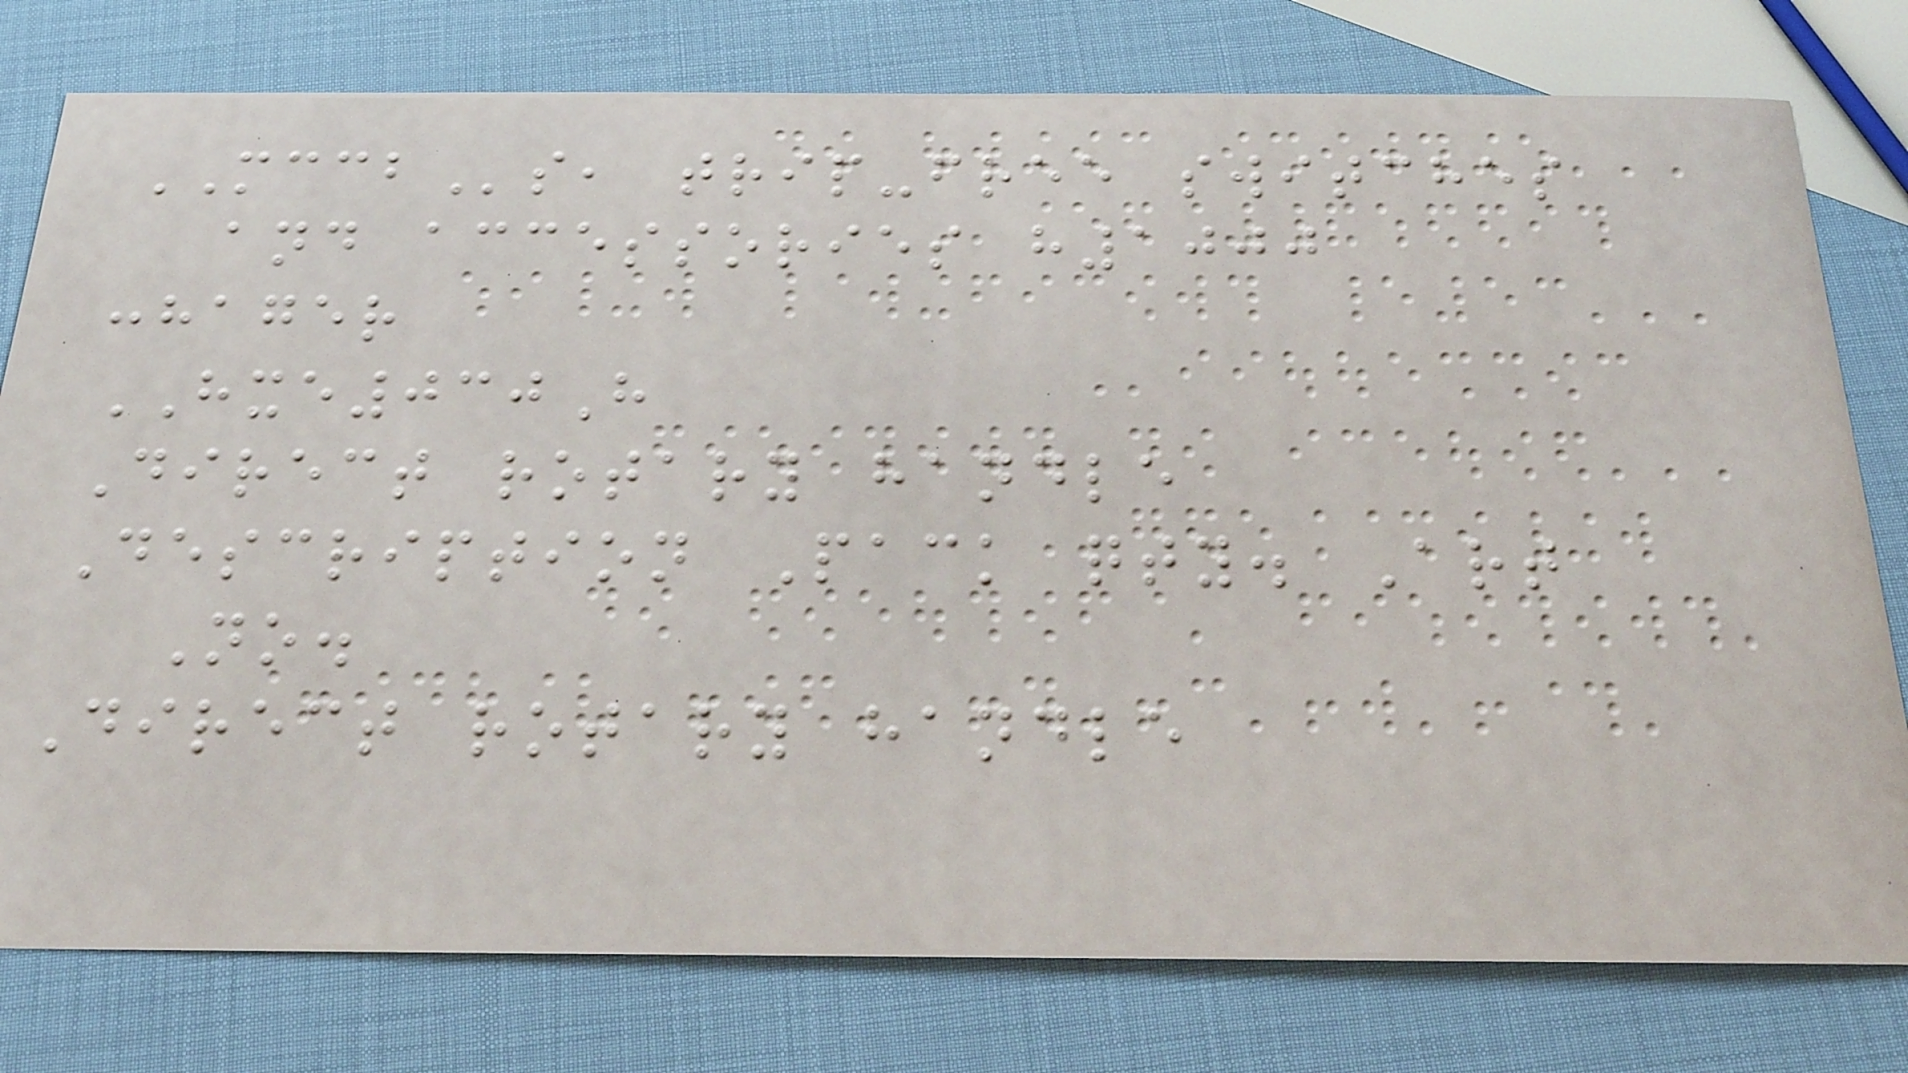MCCBs, trip-free switches
and accessories h1000
:hager
HXE030H
Direct rotary handle
Description Pack qty. Art
No.
Direct rotary handle
